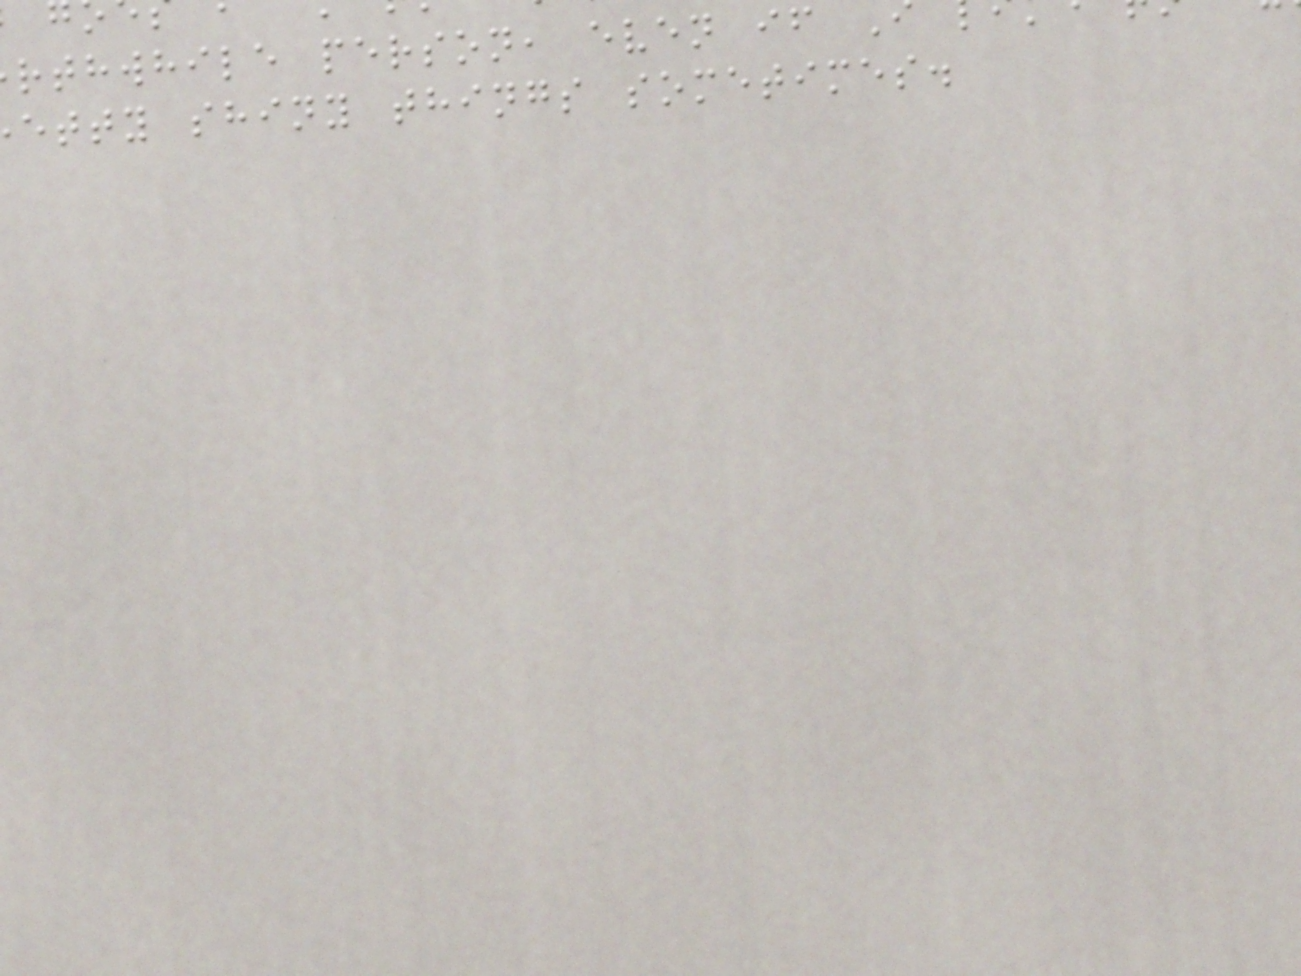rthwhile person, even if
etty shiny things sometimes.
